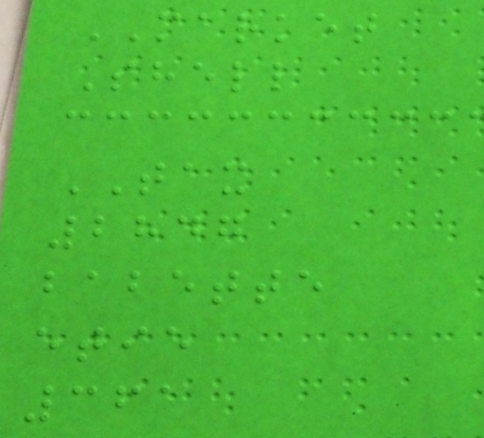MARKET
Shell
TAX
2847
babette
etie
361
